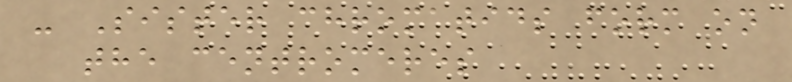- Sister chromatids form on
the centromeres
